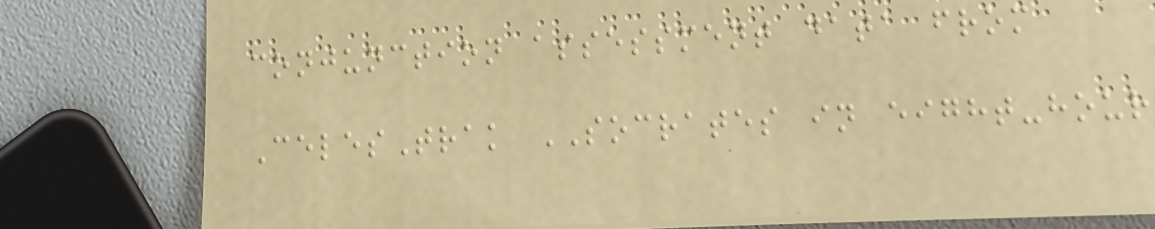conjunction assessment data from
CelesTrak SOCRATES in eight-hour
